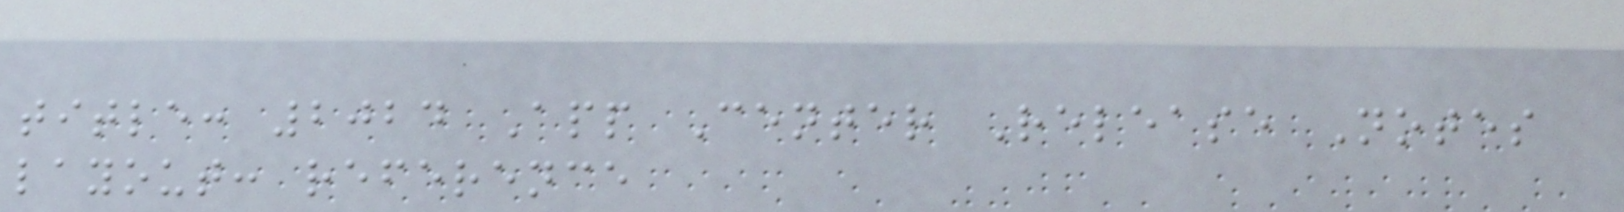title: 2024 App Center Release Notes
layout: reference
